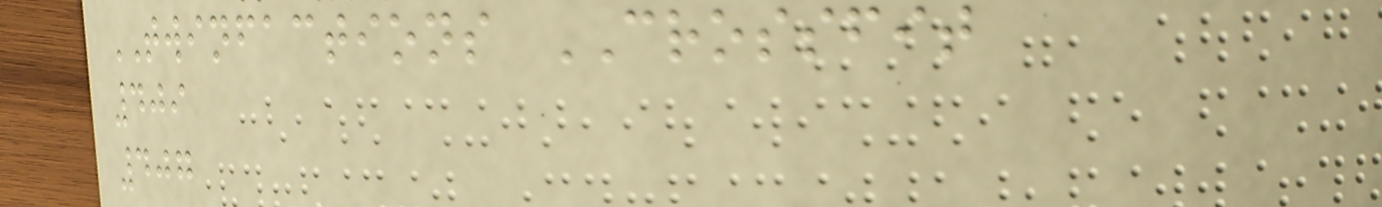TWINFACTIONS CROSSFIT
409
407
